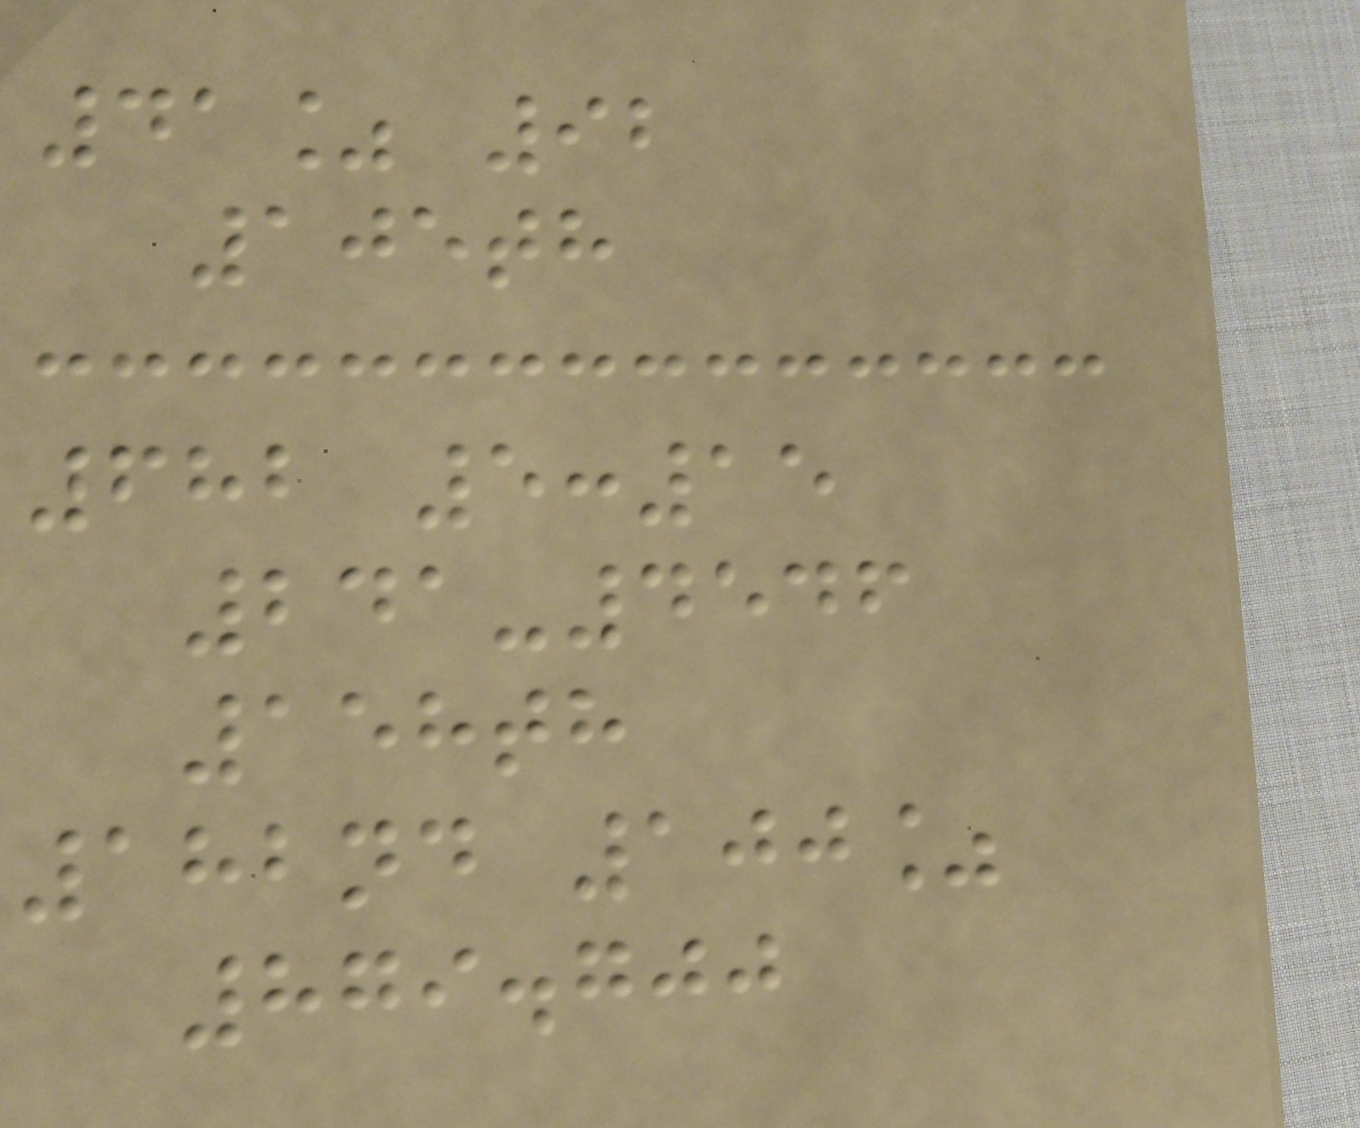41% 92
105th
682 5:15
241-4546
158th
182nd 100%
879.700
